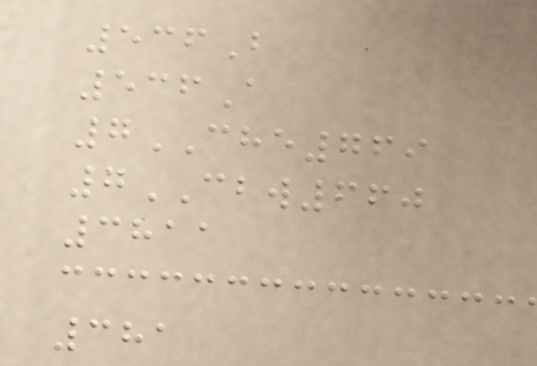536B
536A
7CHE769
7CBW660
3811
381
